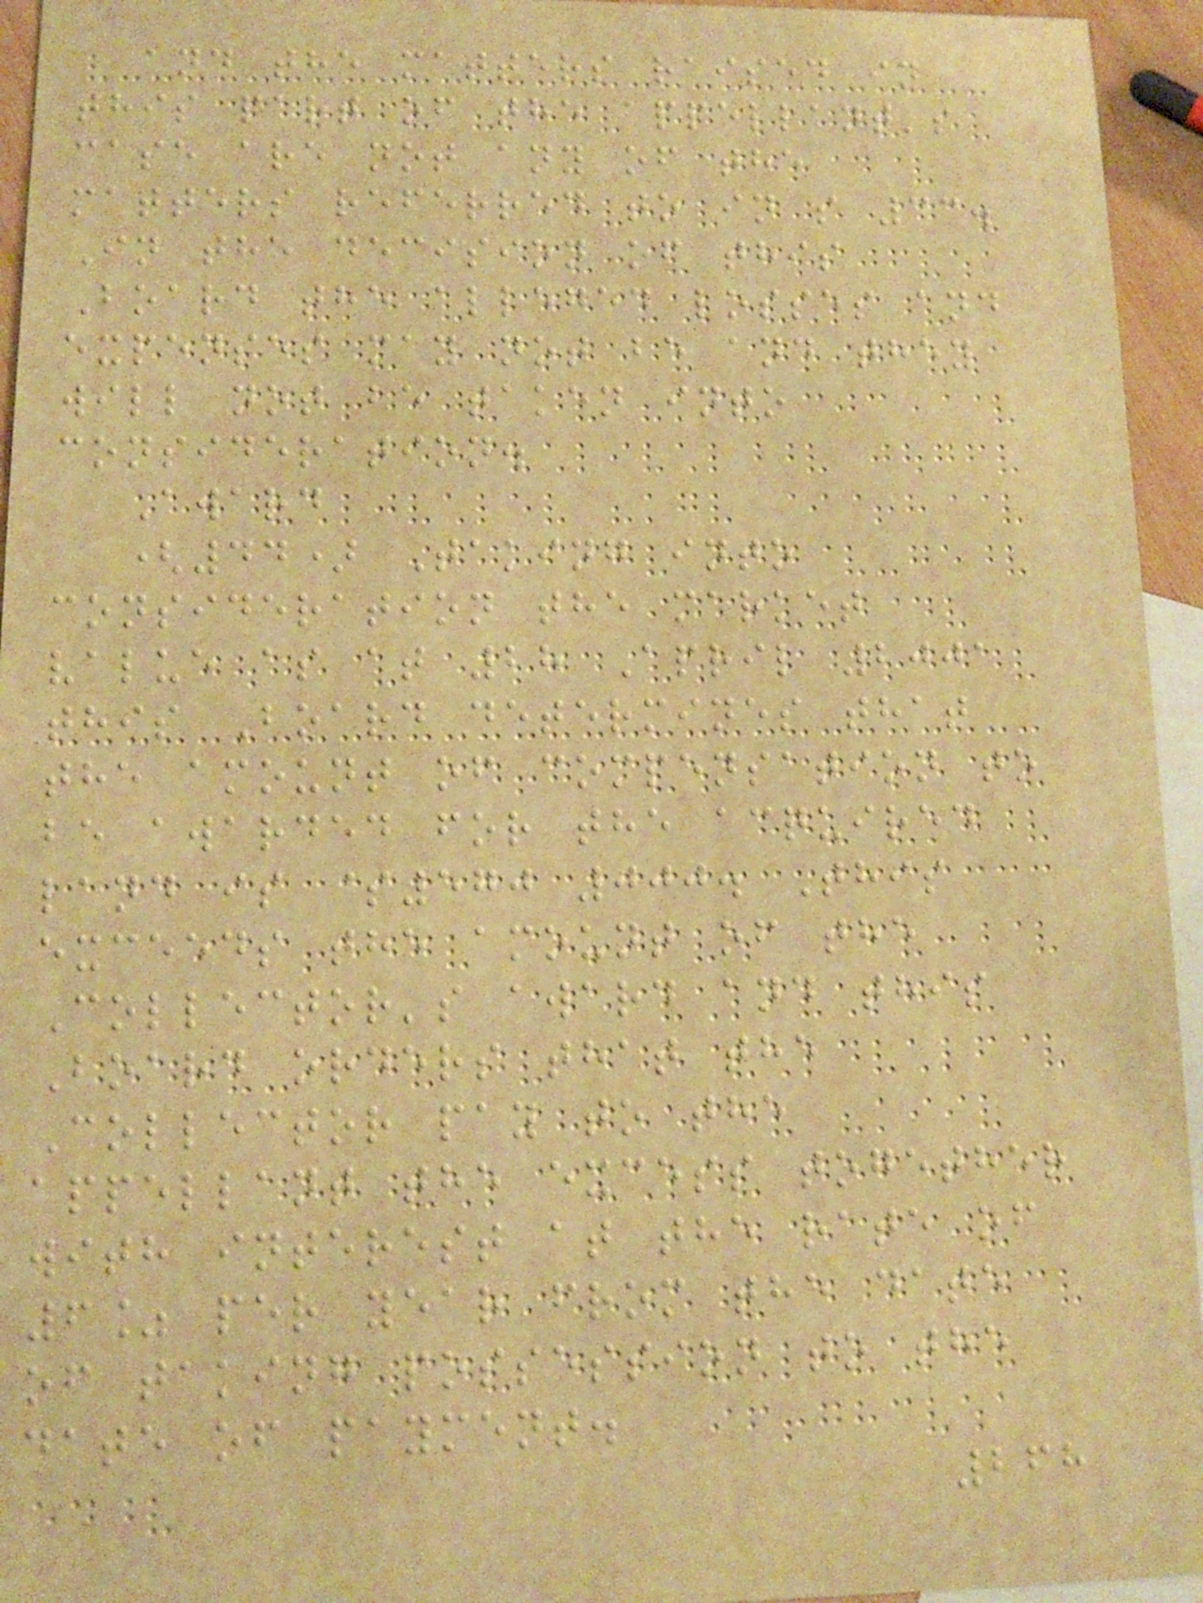and the matters raised in
this part of the appellant's
case are not any of the
matters referred to in s 33.
In the decision of this
Board the alleged losses and
expenses may not be and they
will not be taken into
consideration.
Award
(44) Taking into
consideration the market
value as at 28 April 2001
this Board determines that
the amount of compensation to
be awarded for the acquired
land is $570 000. This
exceeds the amount of the
Collector's award and this
Board orders that the
Collector pay to the
appellant the excess together
with interest at the rate of
6% per year from the date
of taking possession to the
date of payment.
268
